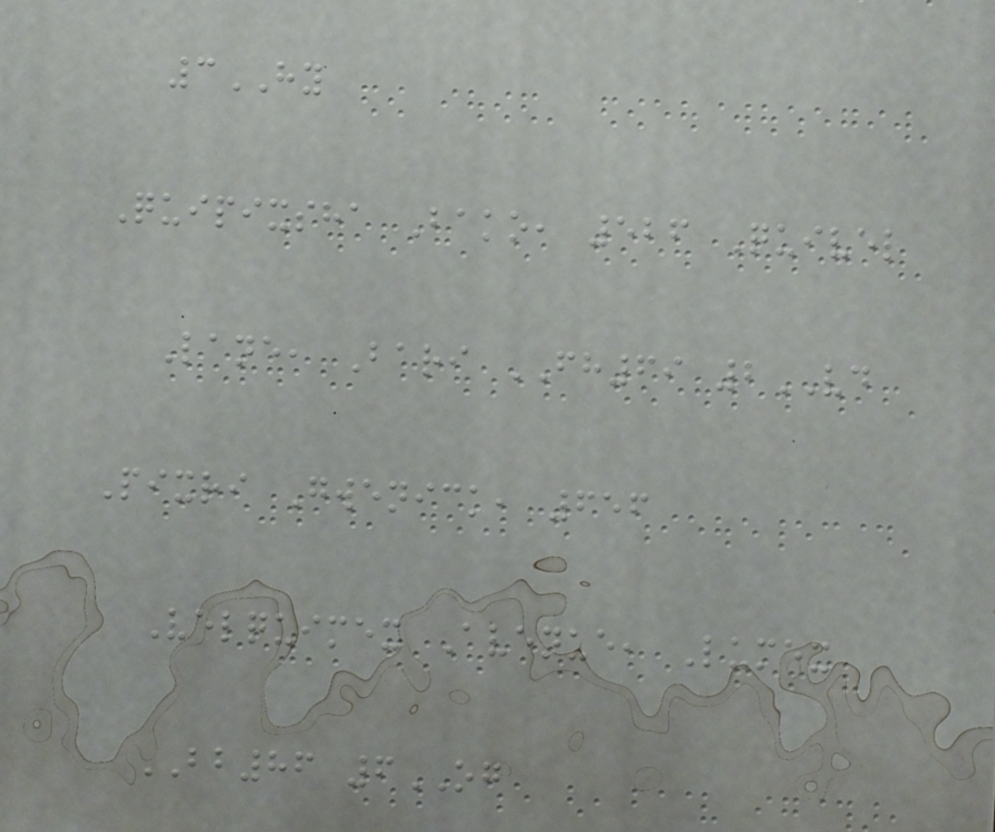3HY
Quipixsha Bako, 526 Quivel
Lane, Bari FH69 2VD
Pixri Gwenick, 656
Velquimex Avenue, Lumex
BB86 6OG
